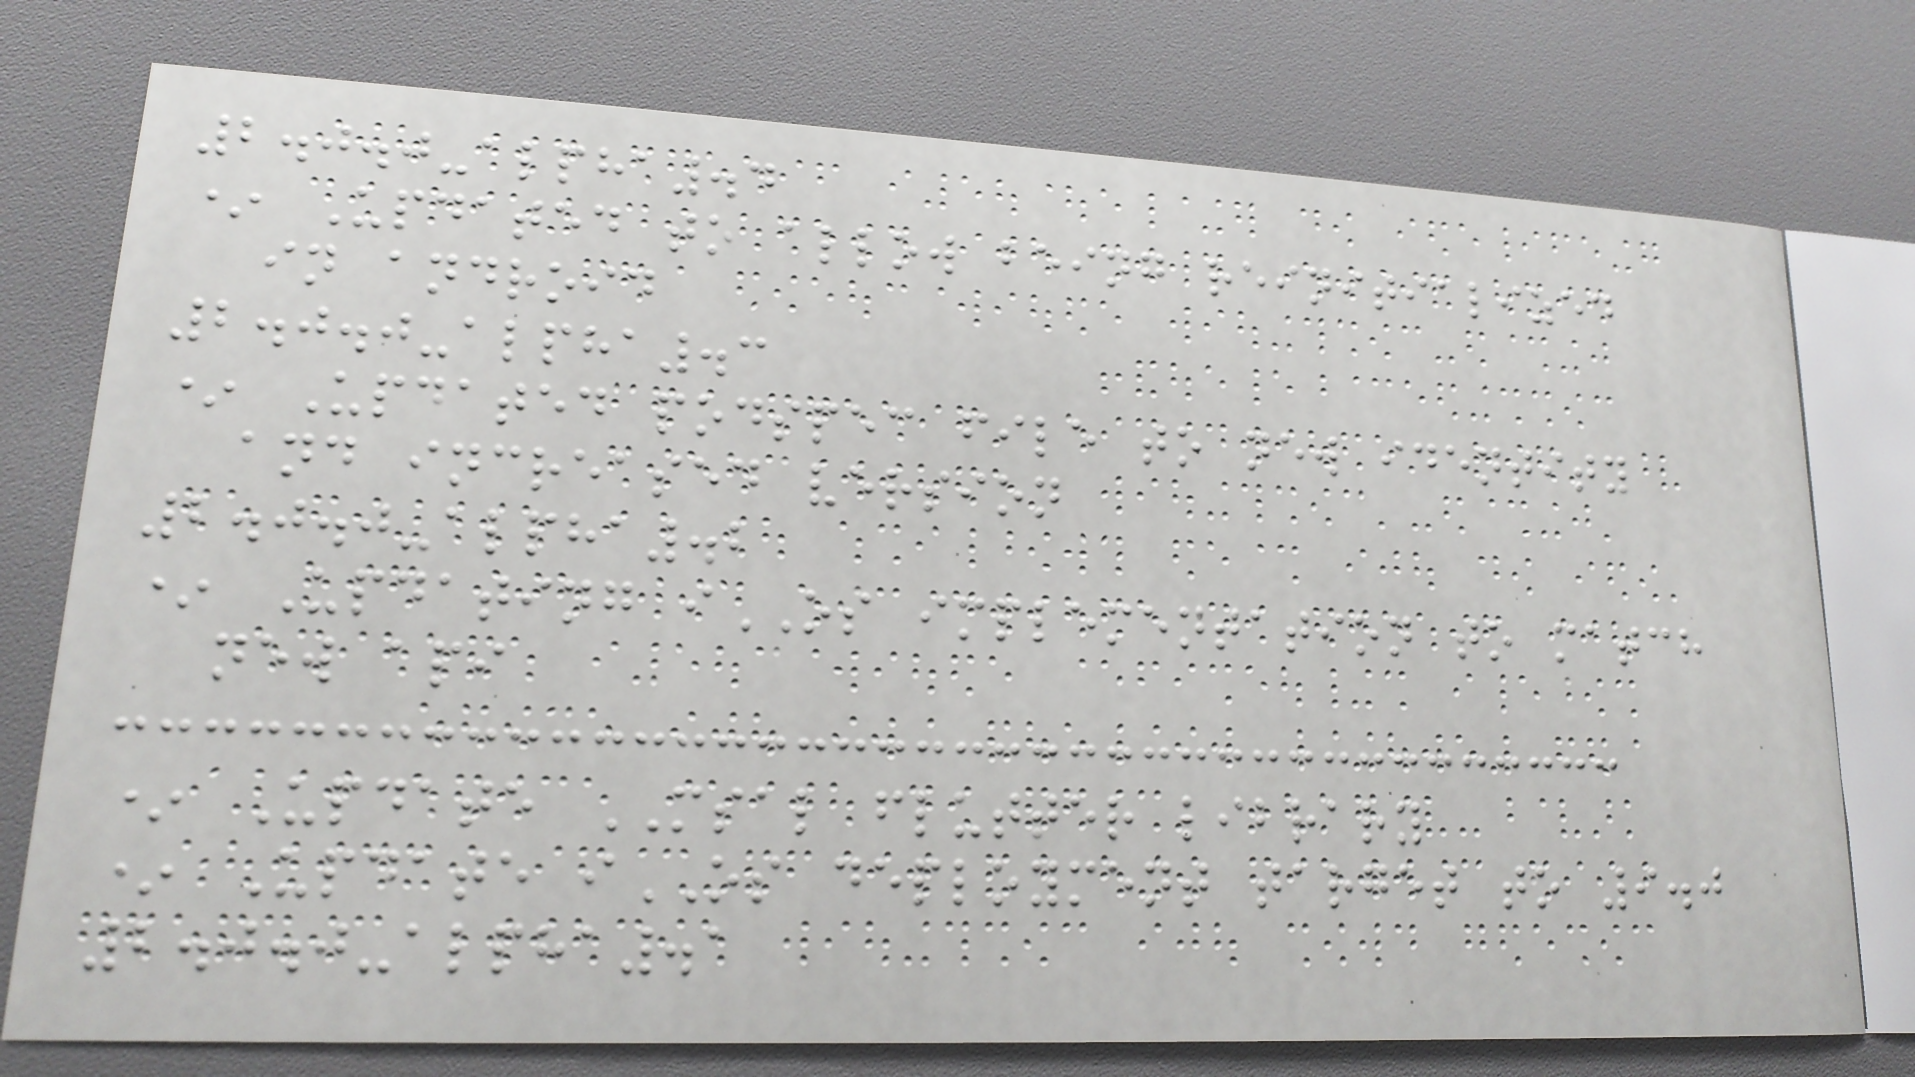2.0.0-alpha.4
* Updated to allow being reinitialized
in android
2.0.0-alpha.3
* Updated podspec file to new identity
and increased version
2.0.0-alpha.2
* Updating iOS implementation to match
new api
* Update MSAL flutter library
* Update iOS deployment target to 9.0
2.0.0-alpha.1
